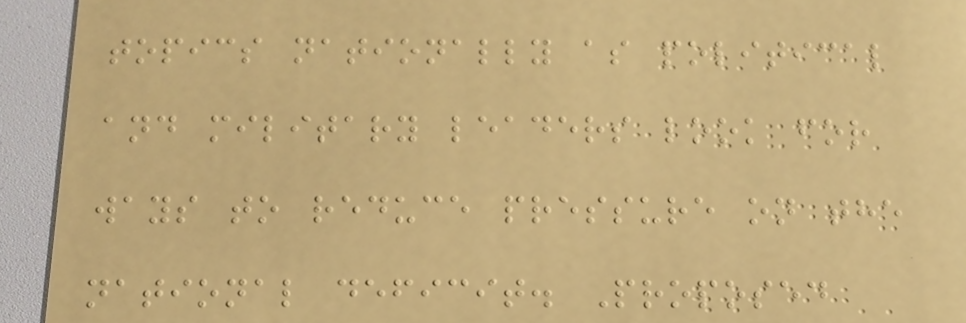topics nationally as political
and military leaders look for
ways to reduce pressure on the
national deficit. Proposed
